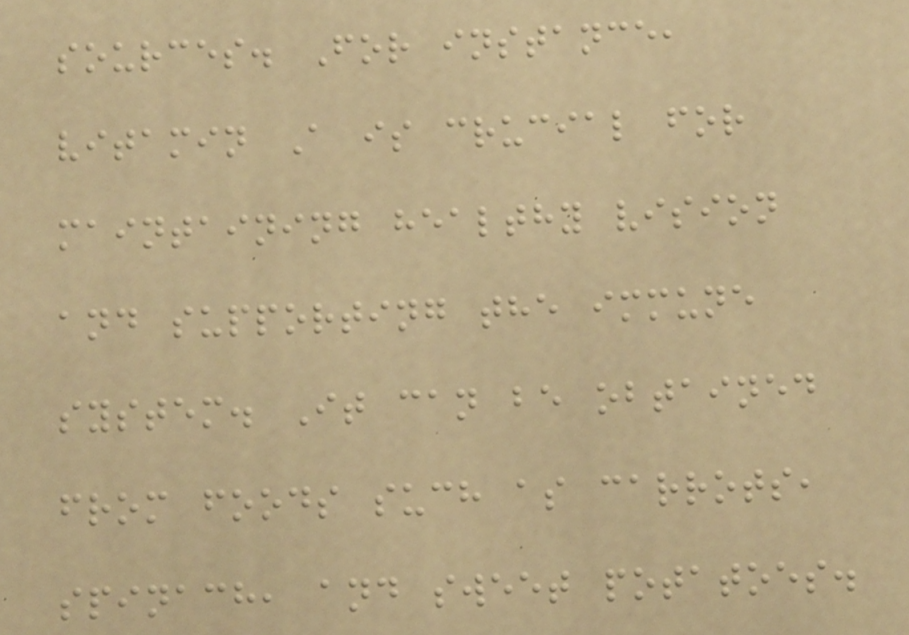sources. For instance,
vitamin A is crucial for
maintaining healthy vision
and supporting the immune
system. It can be obtained
from foods such as carrots,
spinach, and sweet potatoes.
